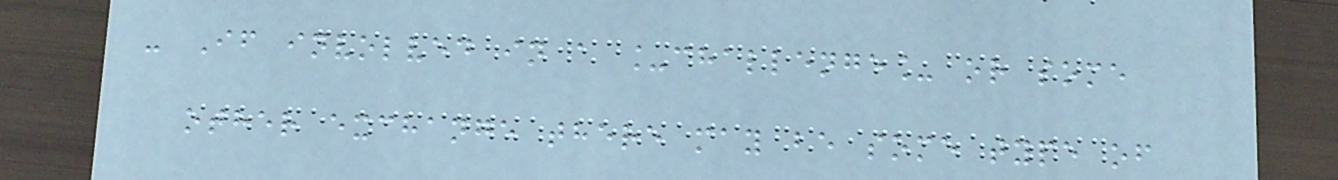- If involved in a _challenge_ or some
other exchange there may be some type of
